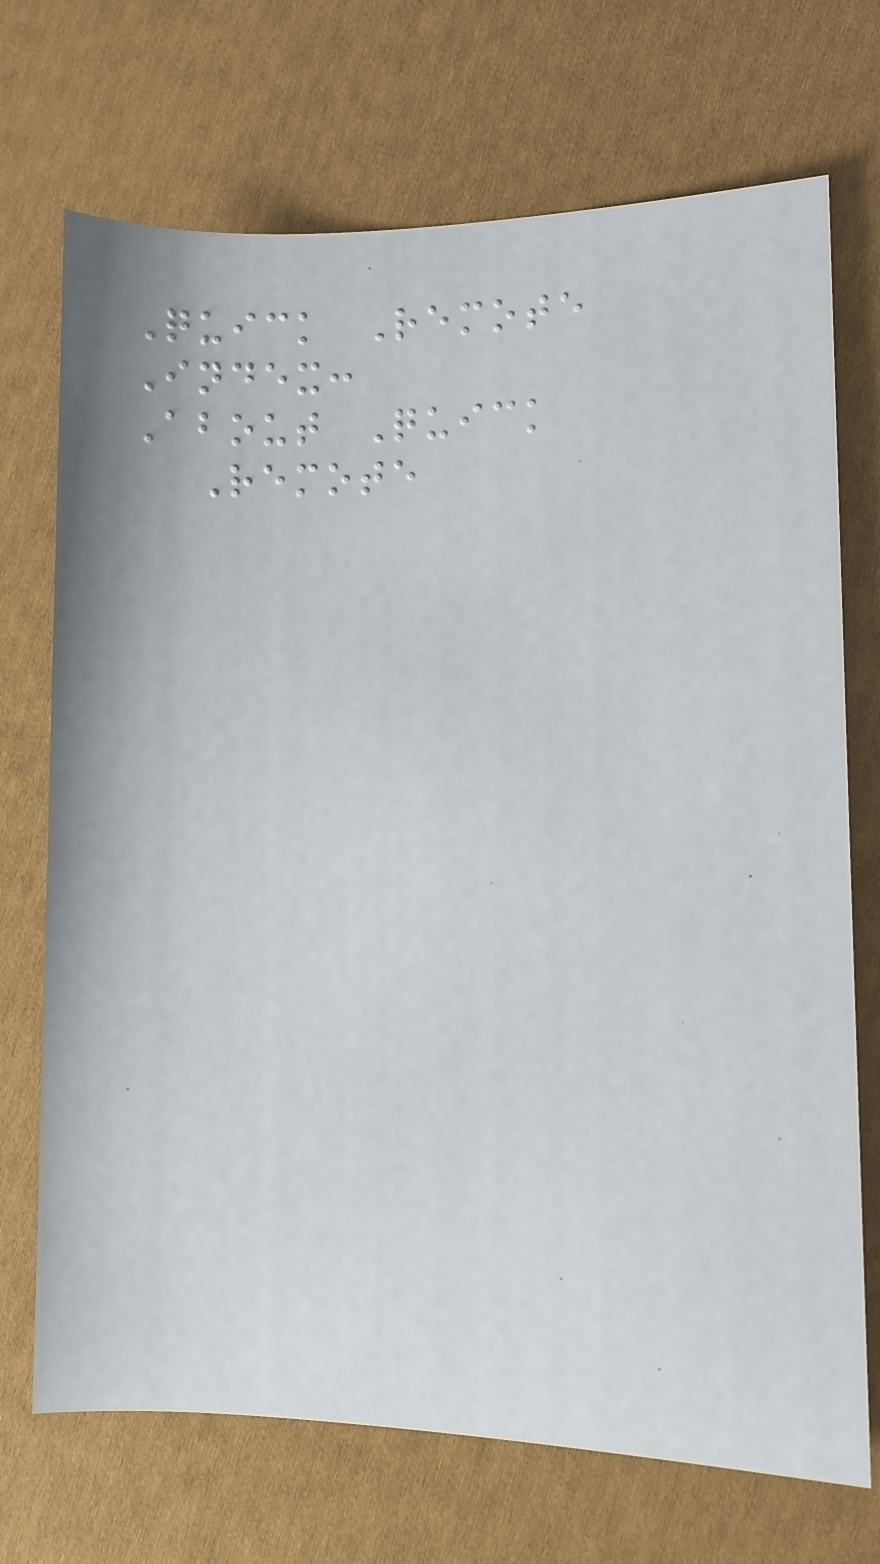Quick Remote
Index:
About Quick
Remote
